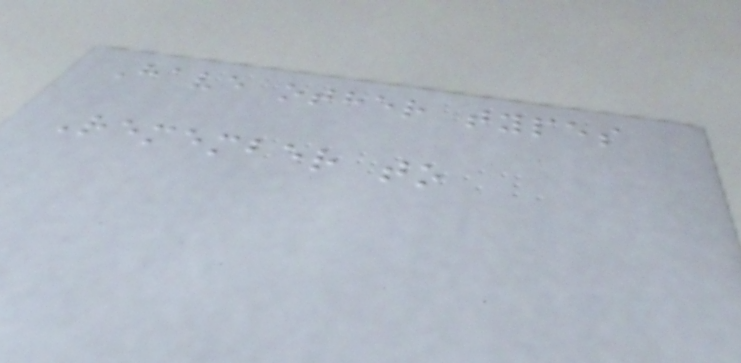Have other types
Remember to
